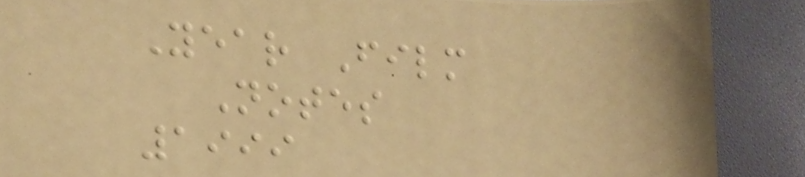Year Film
Notes
1999
